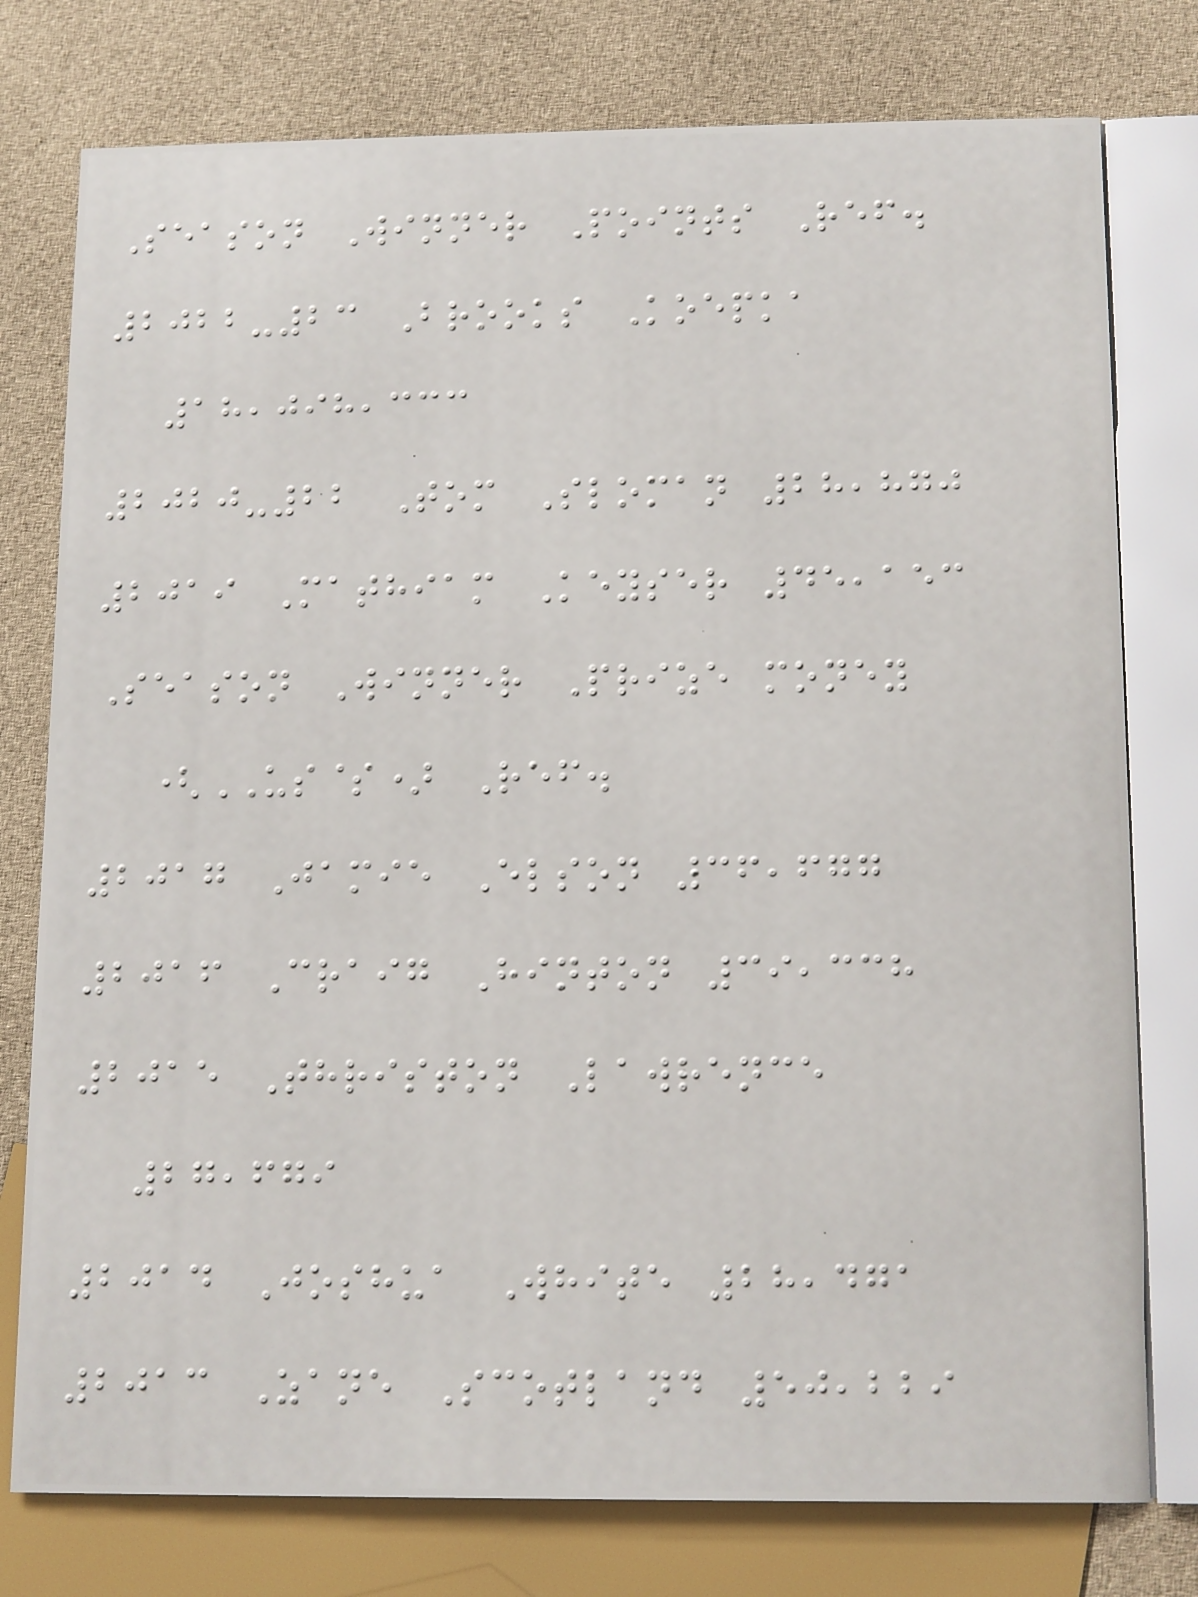Season Winner Points Ref.
2022-23 Brooks Koepka
18,098,333
2020-22 Tom Sloman 28,870
2019 Mathiam Keyser 45,153
Season Winner Prize money
(US$) Ref.
2017 Jamie Elson 36,677
2016 Craig Hinton 39,338
2015 Thriston Lawrence
27,679
2014 Joshua White 28,471
2013 Zane Scotland 50,229
